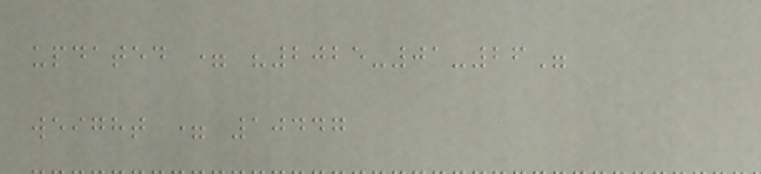updated = "2025-01-26"
weight = 10447
